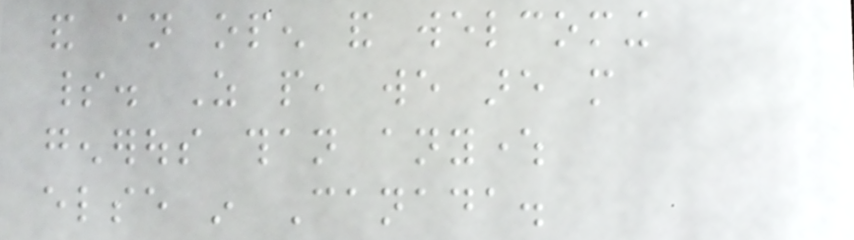and an open and welcoming
spirit. As people, we are more
generous than anywhere
else in Canada.
